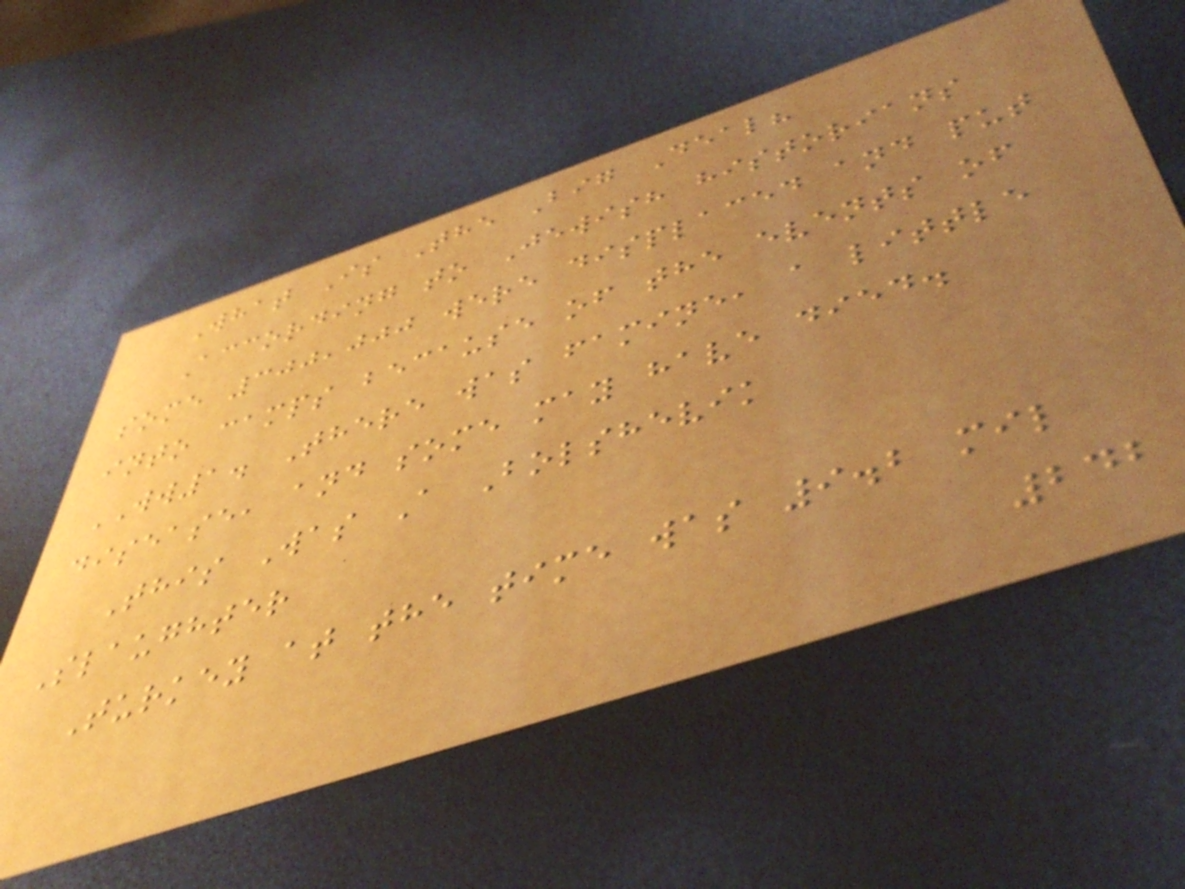What Is The Big Deal?
According to Jewish historians
some 300,000 were displaced and put
into camps because of the events of
WW1. There was famine, a little
disease, and some may have died.
This Was A Bolshevik
Slaughter
Turkey at the time was 9.2 mil
242
